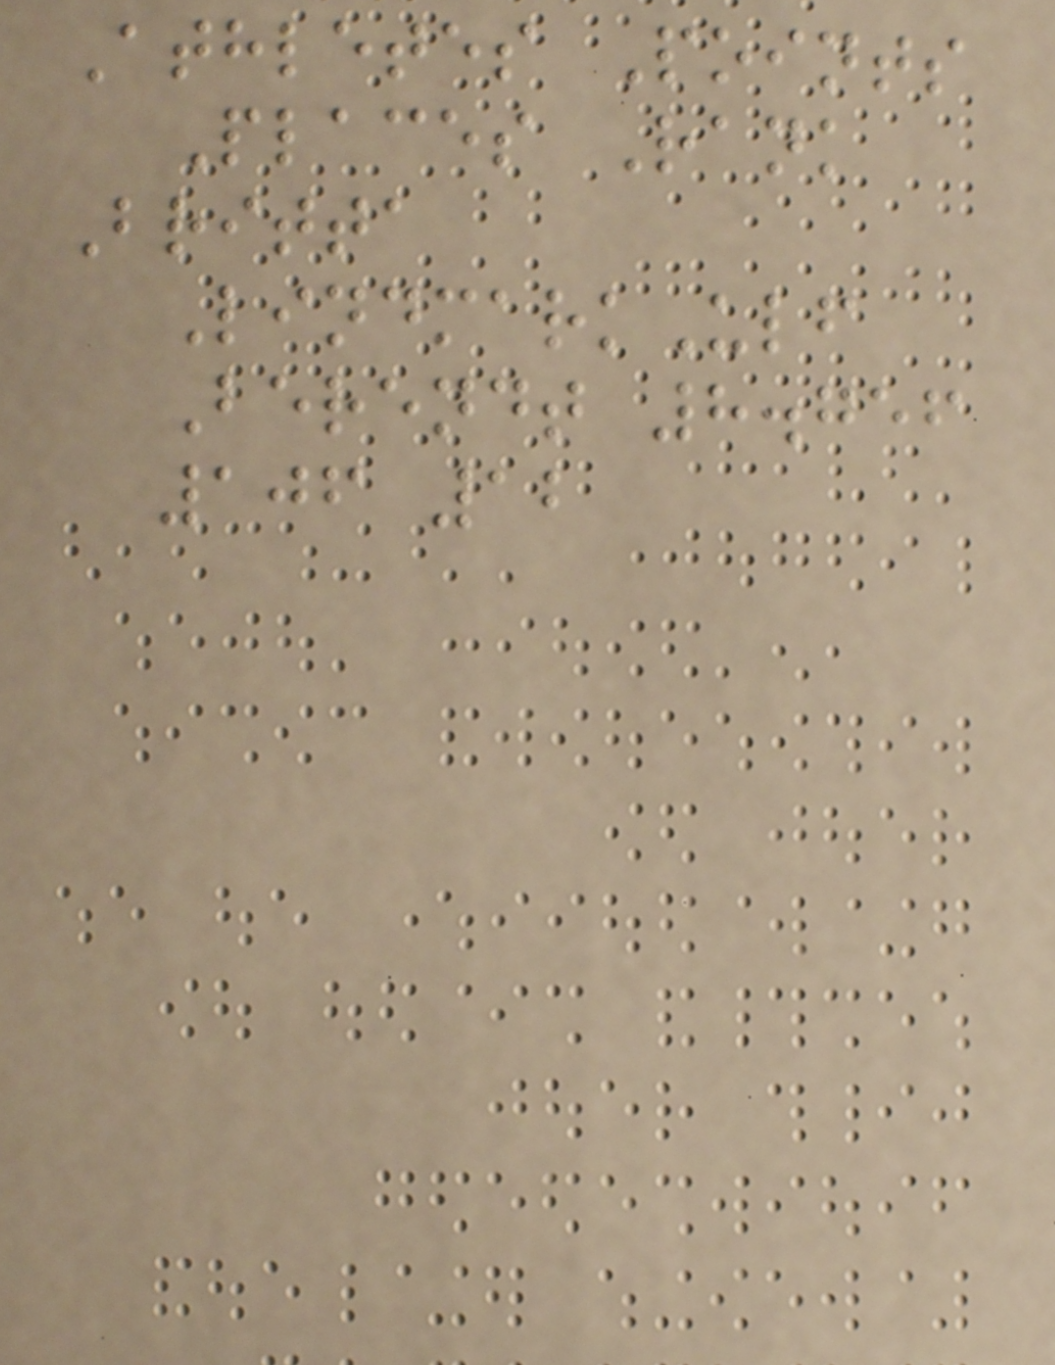Athletes Points
Places Rank
Britta
LindmarkUlf
Berendt 8.756
106 12
